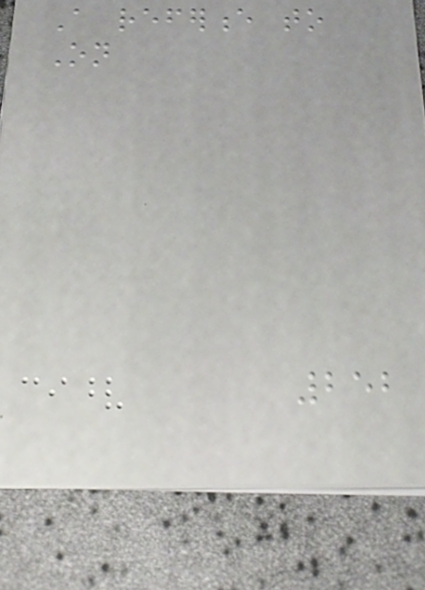A reference to
On
252
